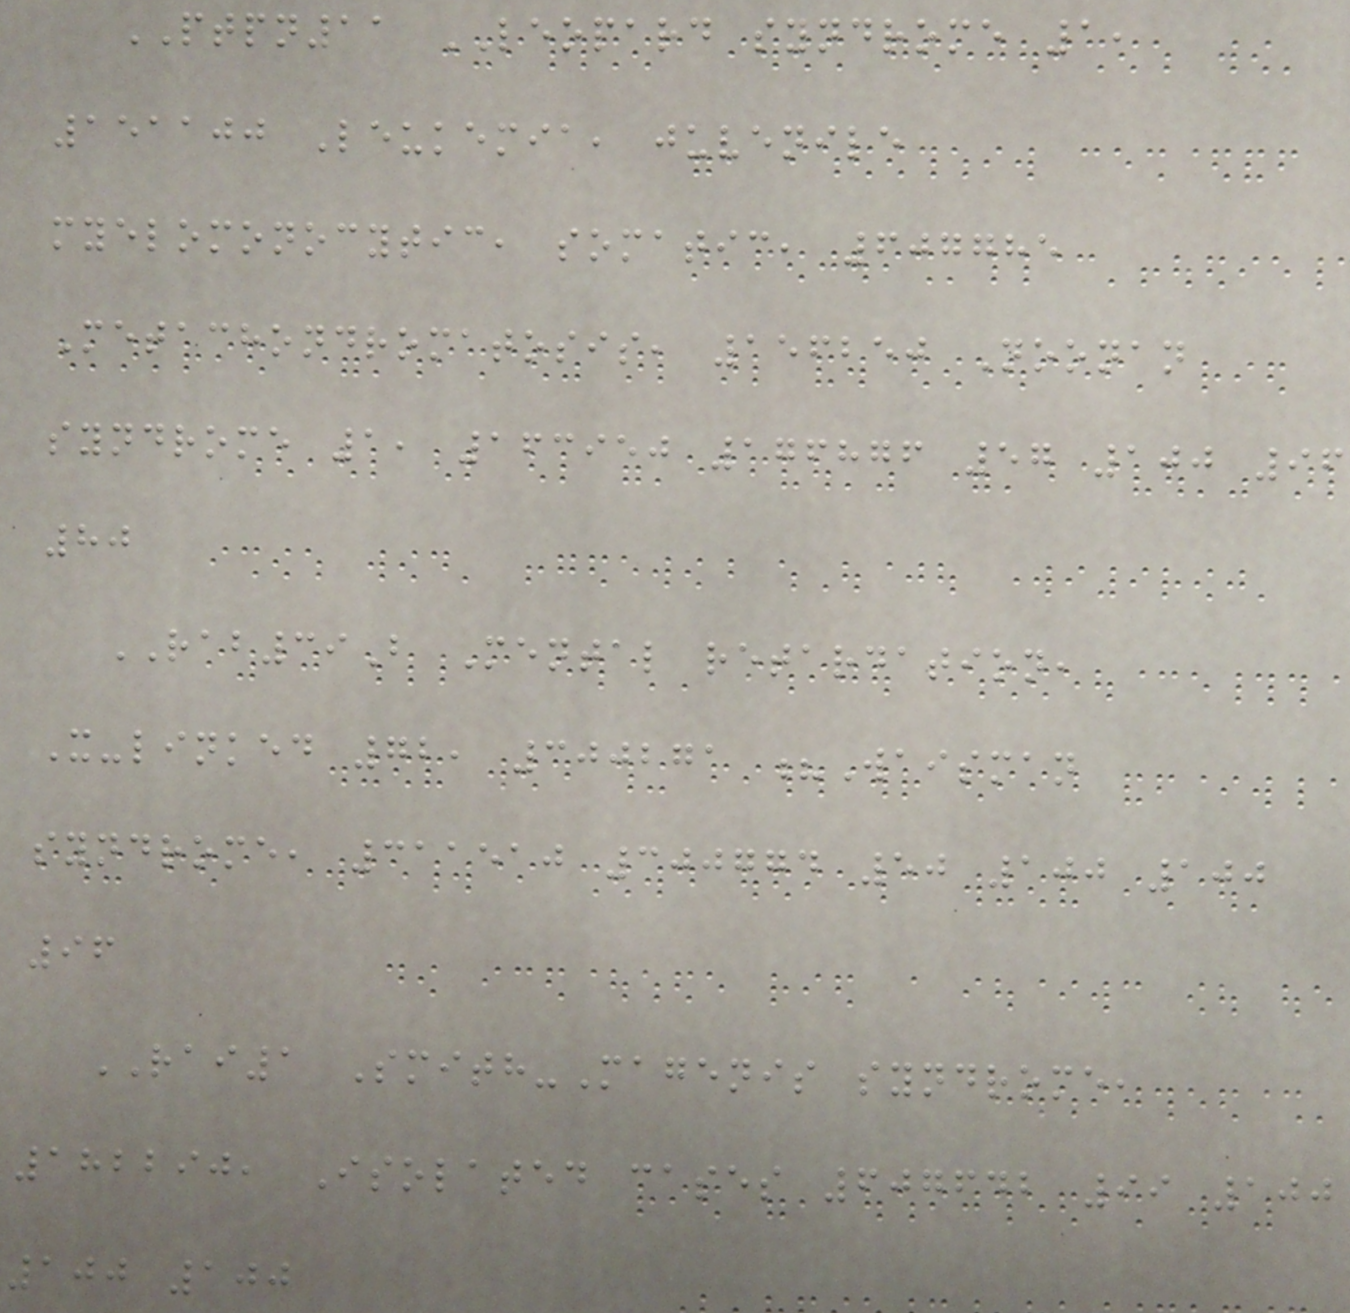PTPN11 LEOPARD syndrome 1,
151100 Leukemia, juvenile
myelomonocytic, somatic, 607785
Metachondromatosis, 156250 Noonan
syndrome 1, 163950 176876 57 100 96
80
RAB39B Mental retardation,
X-linked 72, 300271 ?Waisman
syndrome, 311510 300774 50 100 100
96
RAI1 Smith-Magenis syndrome,
182290, Isolated cases 607642 99 100
100 100
